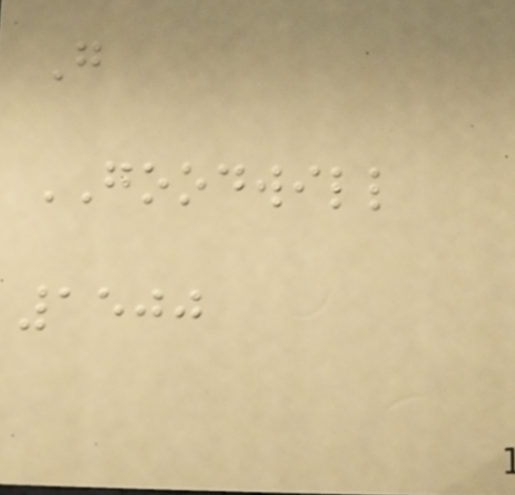G
GOODWILL
1500
